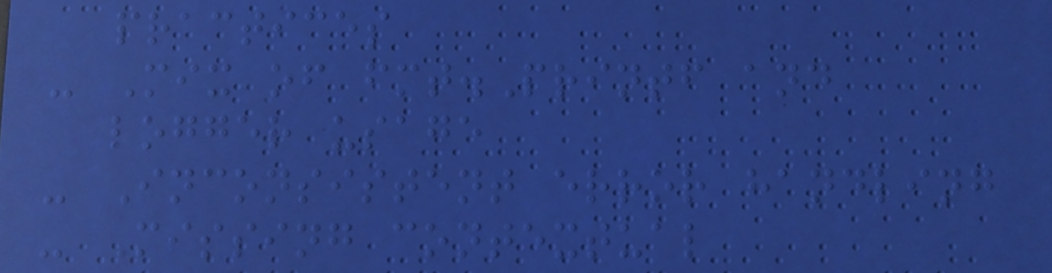practices
- Mix of fmt.Printf and
logger usage
- Inconsistent error handling
- Missing contextual
